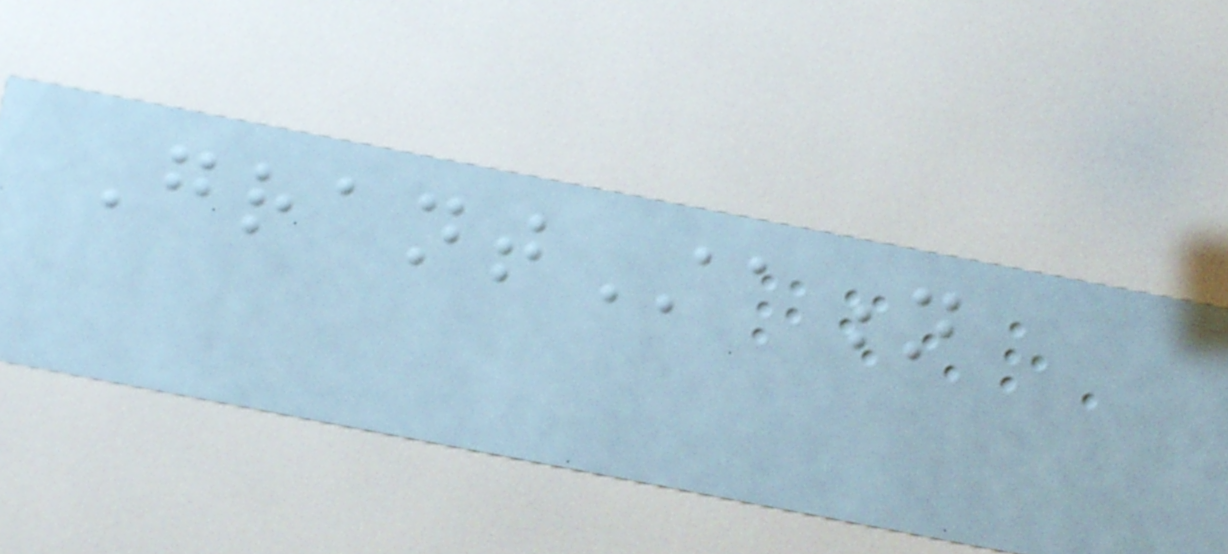GrantStation
